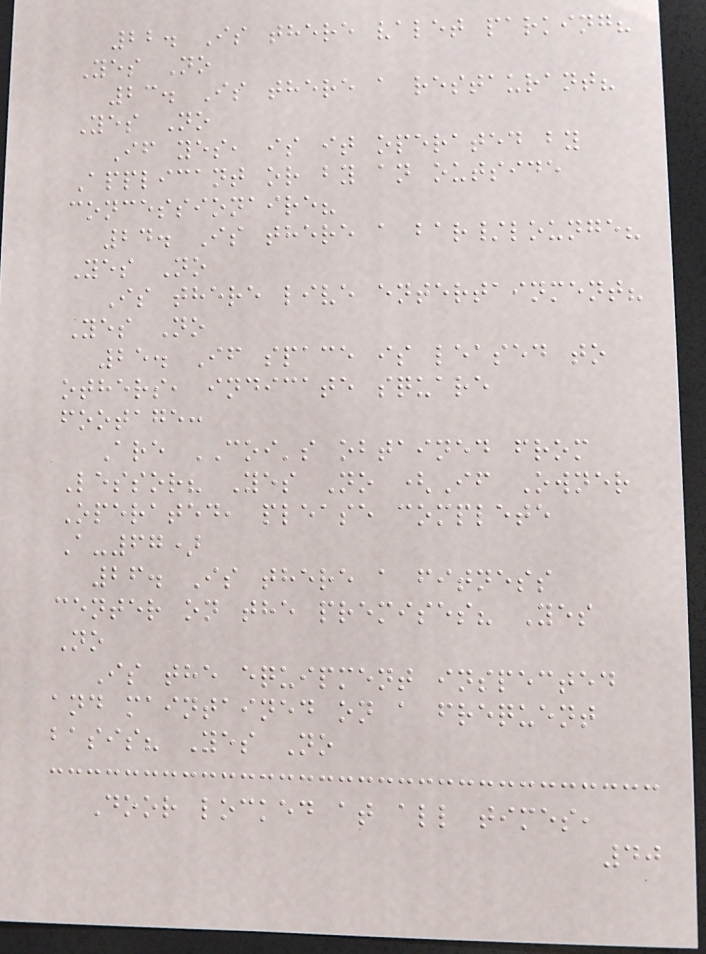22. Is there valet parking?
Yes No
23. Is there a restaurant?
Yes No
If yes, is it operated by
Applicant or by an outside
concessionaire?
24. Is there a bar/lounge?
Yes No
Is there live entertainment?
Yes No
25. If space is leased to
others, indicate square
footage:
Are COI's obtained from
Lessor? Yes No (If Owner
Operated, please complete
A-67)
26. Is there a fitness
center on the premises? Yes
No
Is the equipment inspected
and maintained on a frequent
basis? Yes No
Door locked at all times,
40
